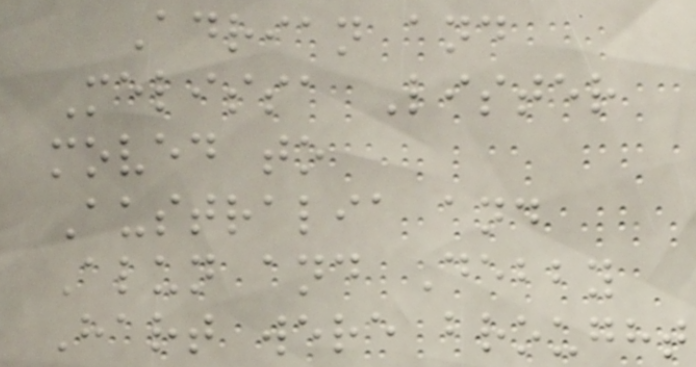Adrian and
Melissa Lister
moved to
Australia and
Alun and Debby
Hart were brought
